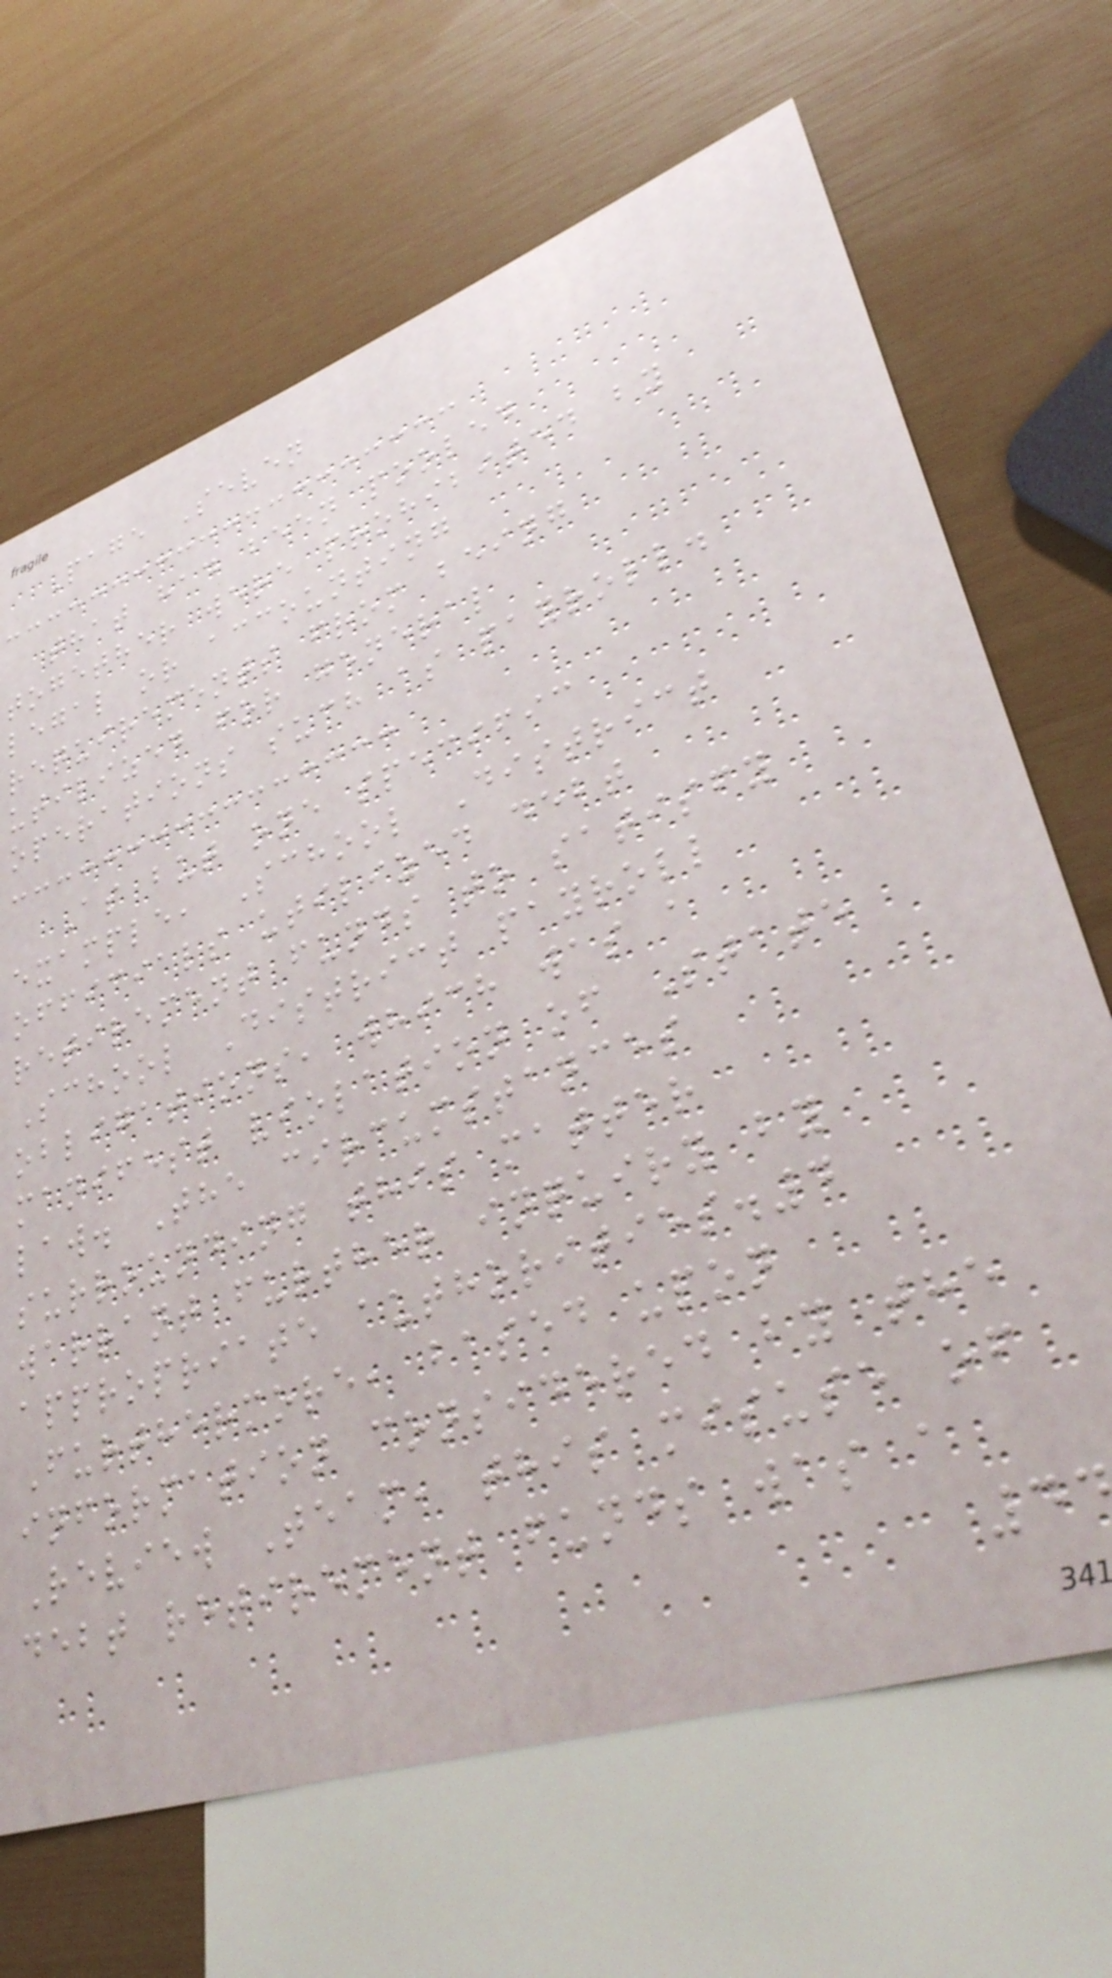Page Seven
that had been pooled
together were prohibited by
legal or accounting
requirements from being
utilized for general
operations such as payroll.
As but one specific
example, School District
officials utilized debt
retirement funds to satisfy
School District payroll
obligations, which was a
manifest violation of State
law. The circumstances
surrounding this matter
warrant further inquiry by
appropriate authorities.4
Furthermore, based upon
information considered by the
Review Team, this misuse of
debt retirement funds was a
